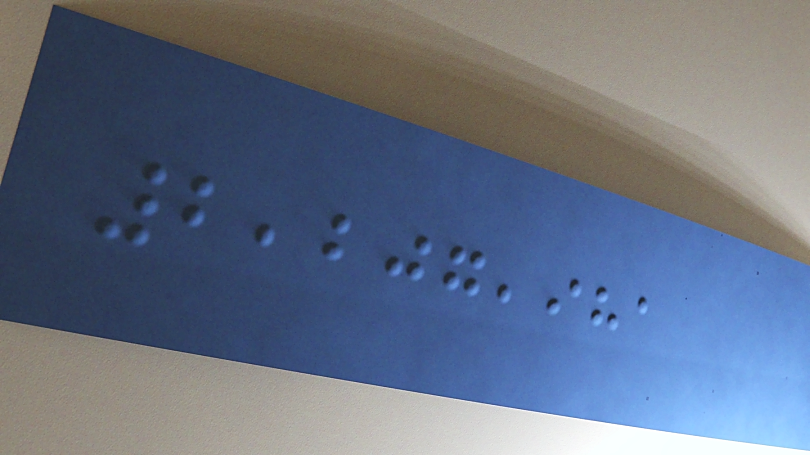2,207,981
